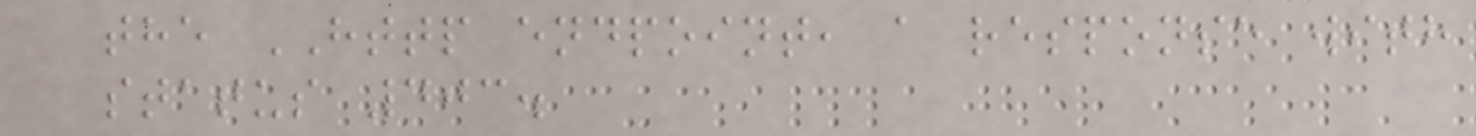the HTTP endpoint, a response with
status 403.
